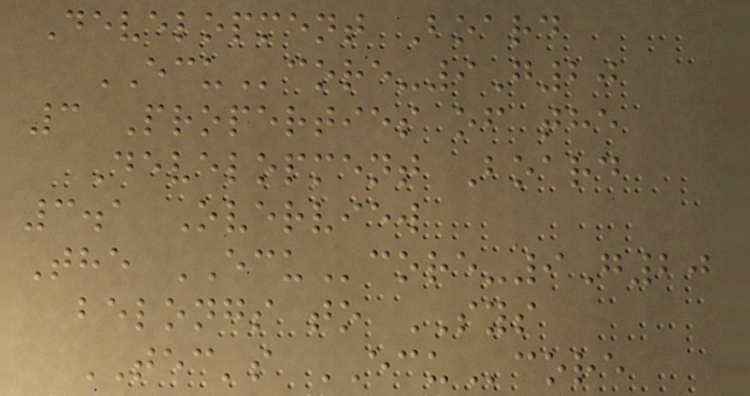Development Board
ECUcore-9G20
3 Properties of the
Development Board
3.1 Overview
The ECUcore-9G20
belongs to SYS
TEC's ECUcore
